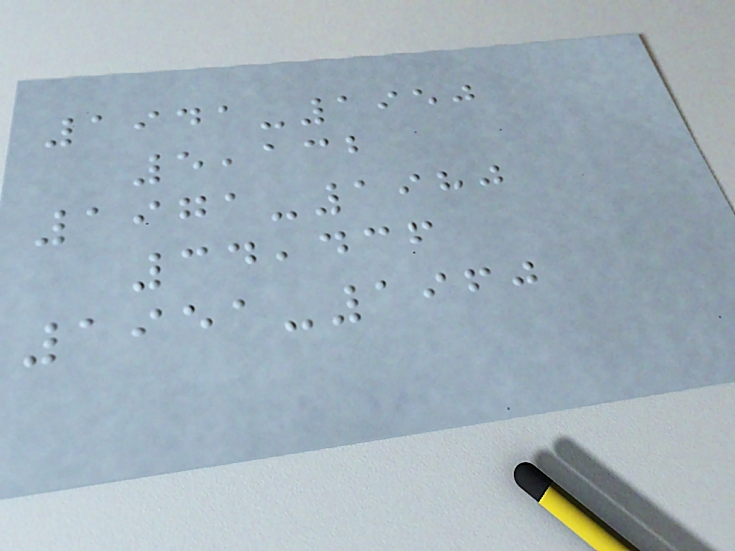1941-1950
5,132
1971-1980
34,436
1951-1960
